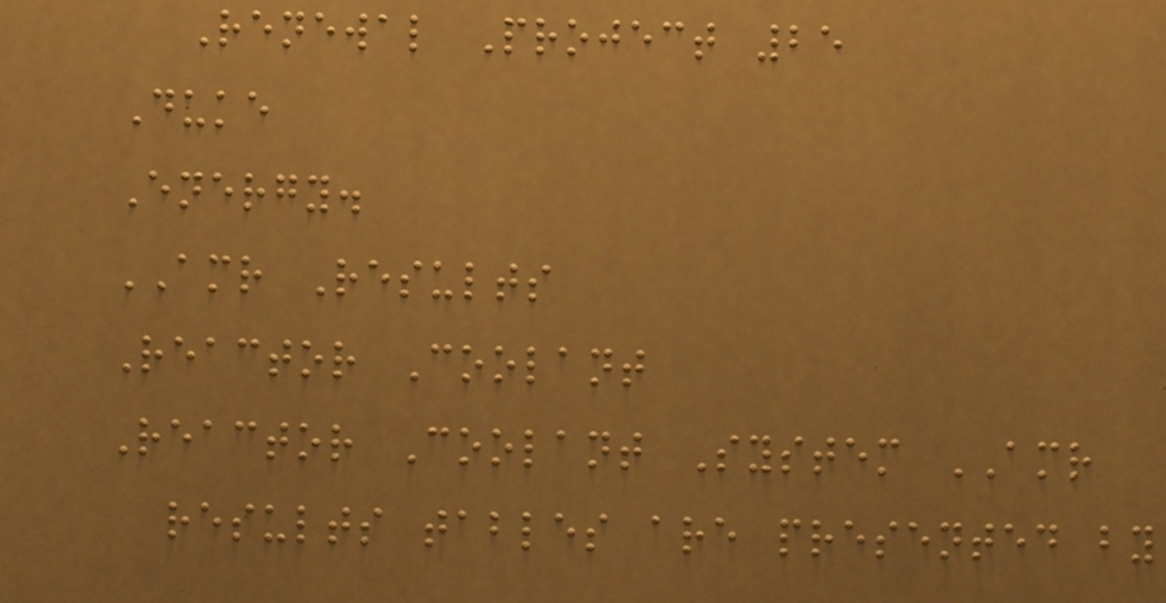Renewal Project 25
Duke
Energy.
AMR Results
Reactor Coolant
Reactor Coolant System AMR
results tables are presented by
